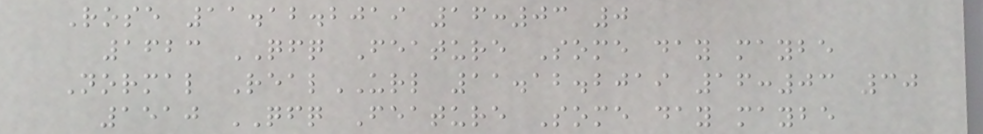Rose 11.12.2019 16:03 0
1623 QFQ Feature Some day maybe
Normal RealURL 11.12.2019 16:03 30
1510 QFQ Feature Some day maybe
